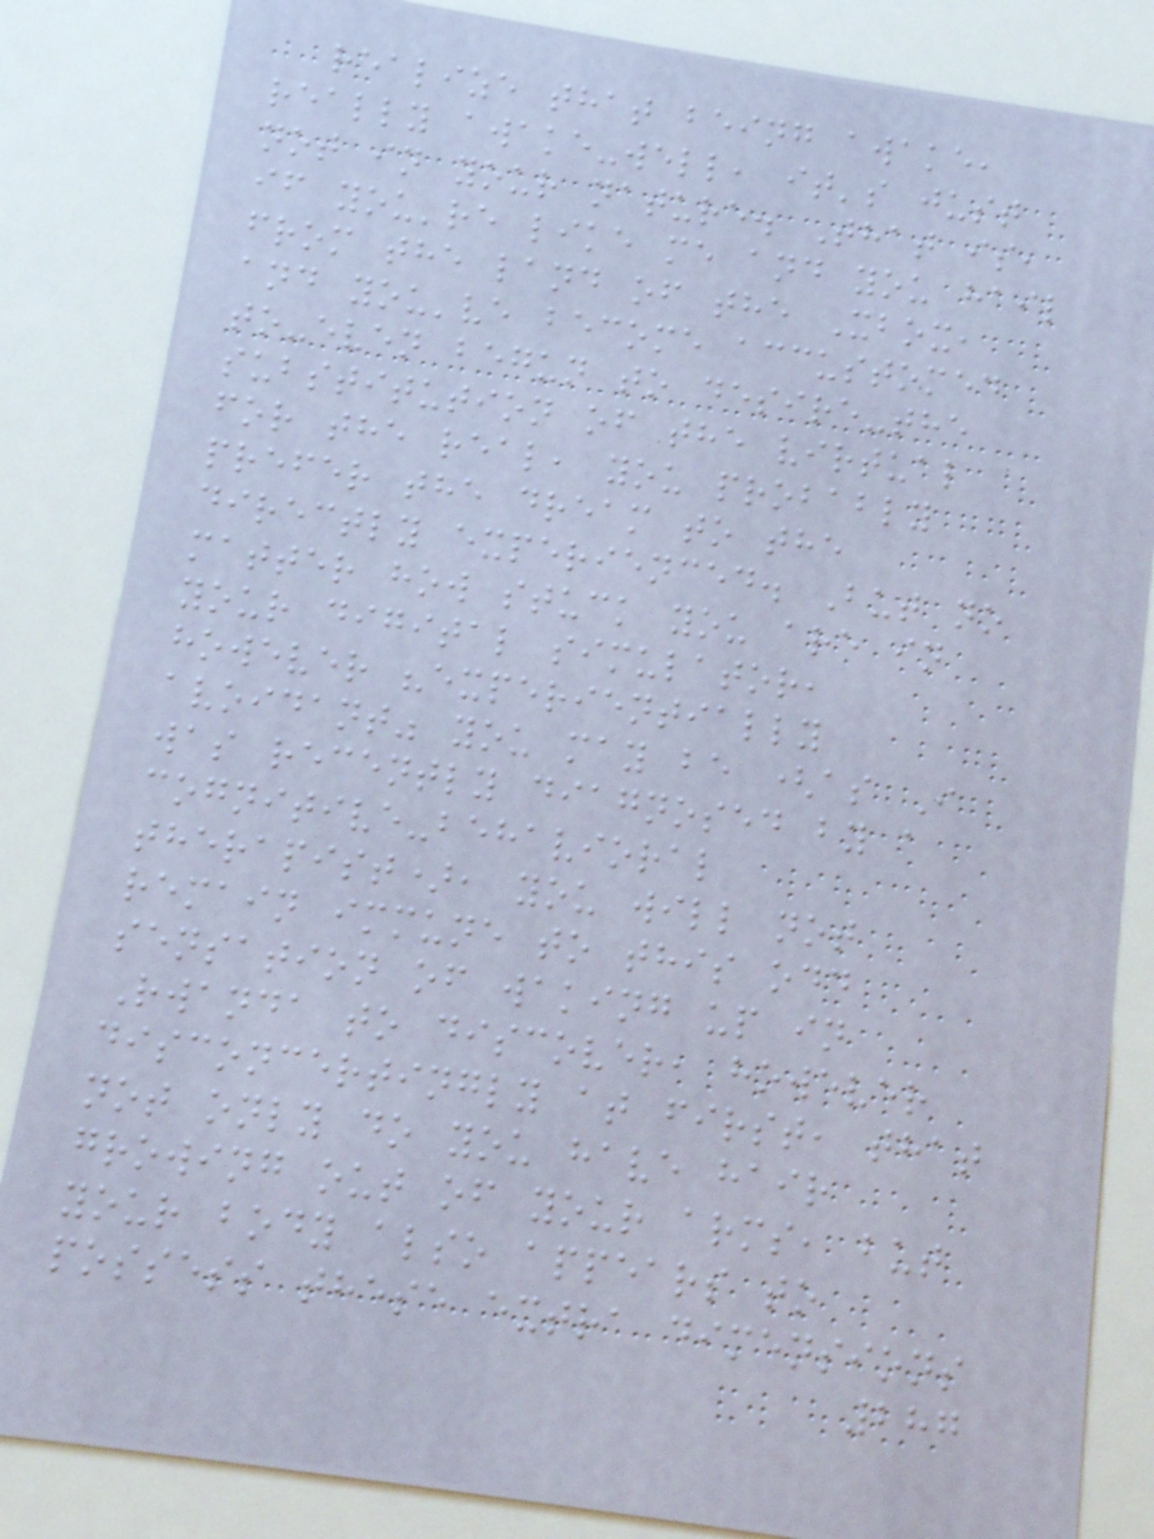realize that being awake,
really awake-well, it's just
not in your nature. That is,
if you're like me and you hail
from the land of the Xbox,
and you've become accustomed
to-even begun to desire-the
substitution of the virtual
for the real, you probably
prefer the dream to the
directly experienced. But no
matter how stuck you are in
your digital simulator,
however "experientially
avoidant" you may be (as I
was recently diagnosed by a
cognitive-behavioral
therapist), you will not
remain immune to this odd
sensation of waking up in
Rwanda to discover, however
disconcertingly at first, that
not only do you have hair
growing out of your arms, but
your body also appears to
possess these extra dimensions
287
